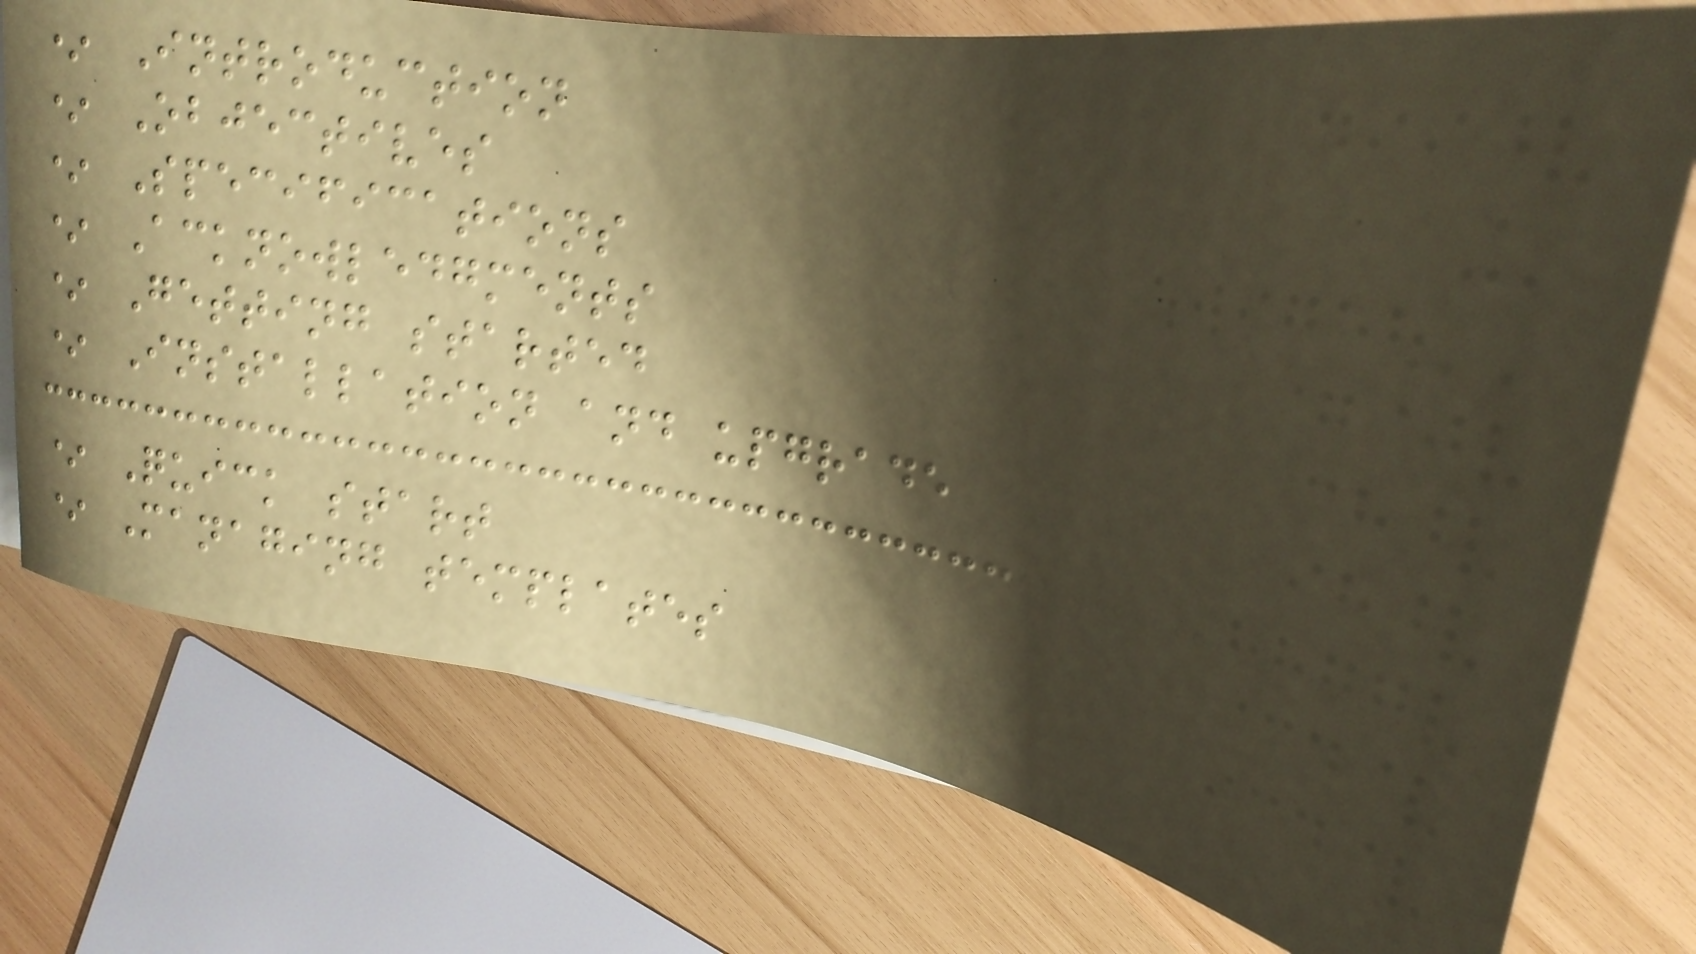* Introduction
* Objectives
* Specifications
* Acknowledgments
* Getting started
* Installation and upgrade
* Quick start
* Managing templates
